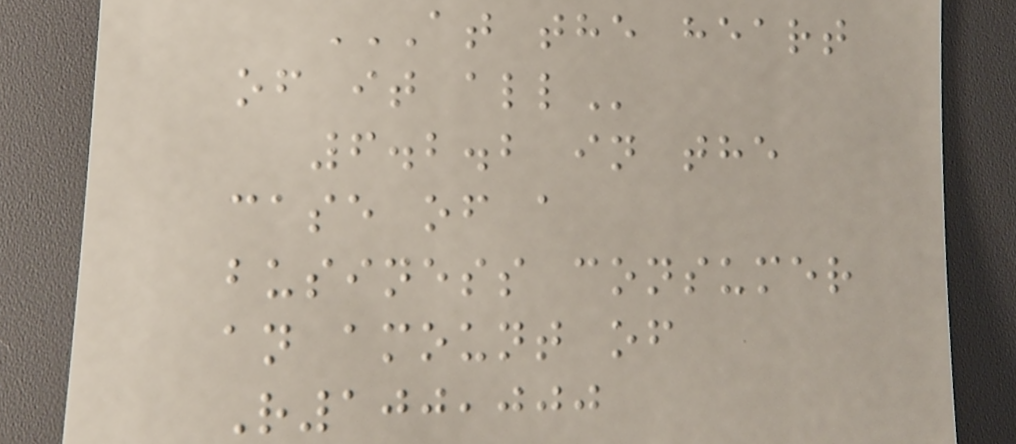AT THE HEART
OF IT ALL
6.2.2 in the
case of a
business consumer
an amount of
R100,000
